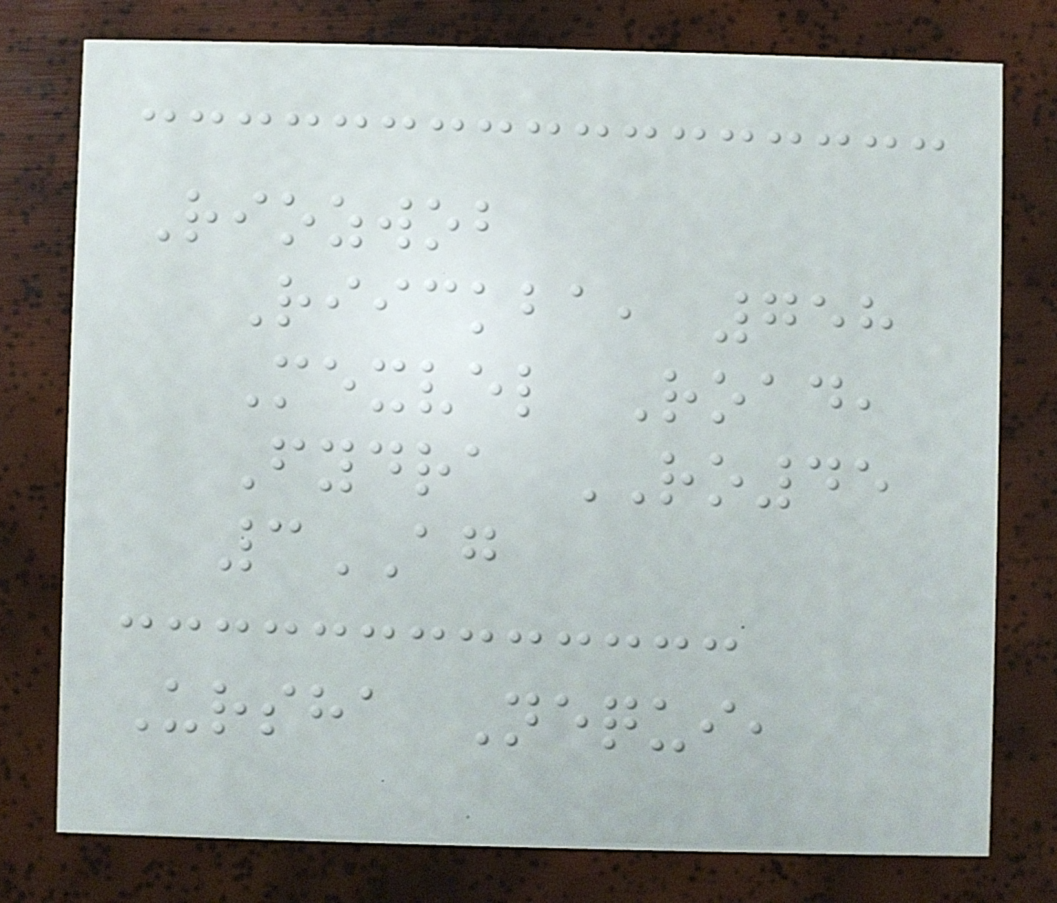Riozwob
Riickba, 758
Mexvel Road,
Fydra RO45
3AG
Ursha Nequi,
